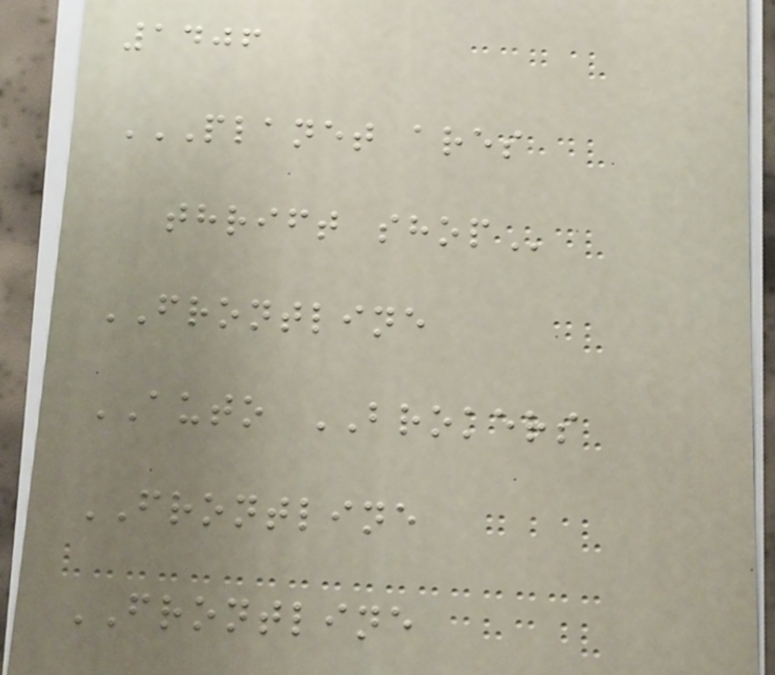1406
PLANET ARES
THRIFT SHOP
FRONTLINE
AUTO BROKERS
FRONTLINE
FRONTLINE
